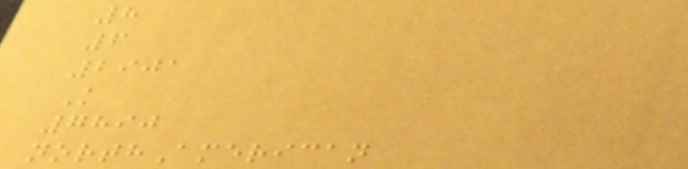8
6
2901
K
7890
northAmerican
